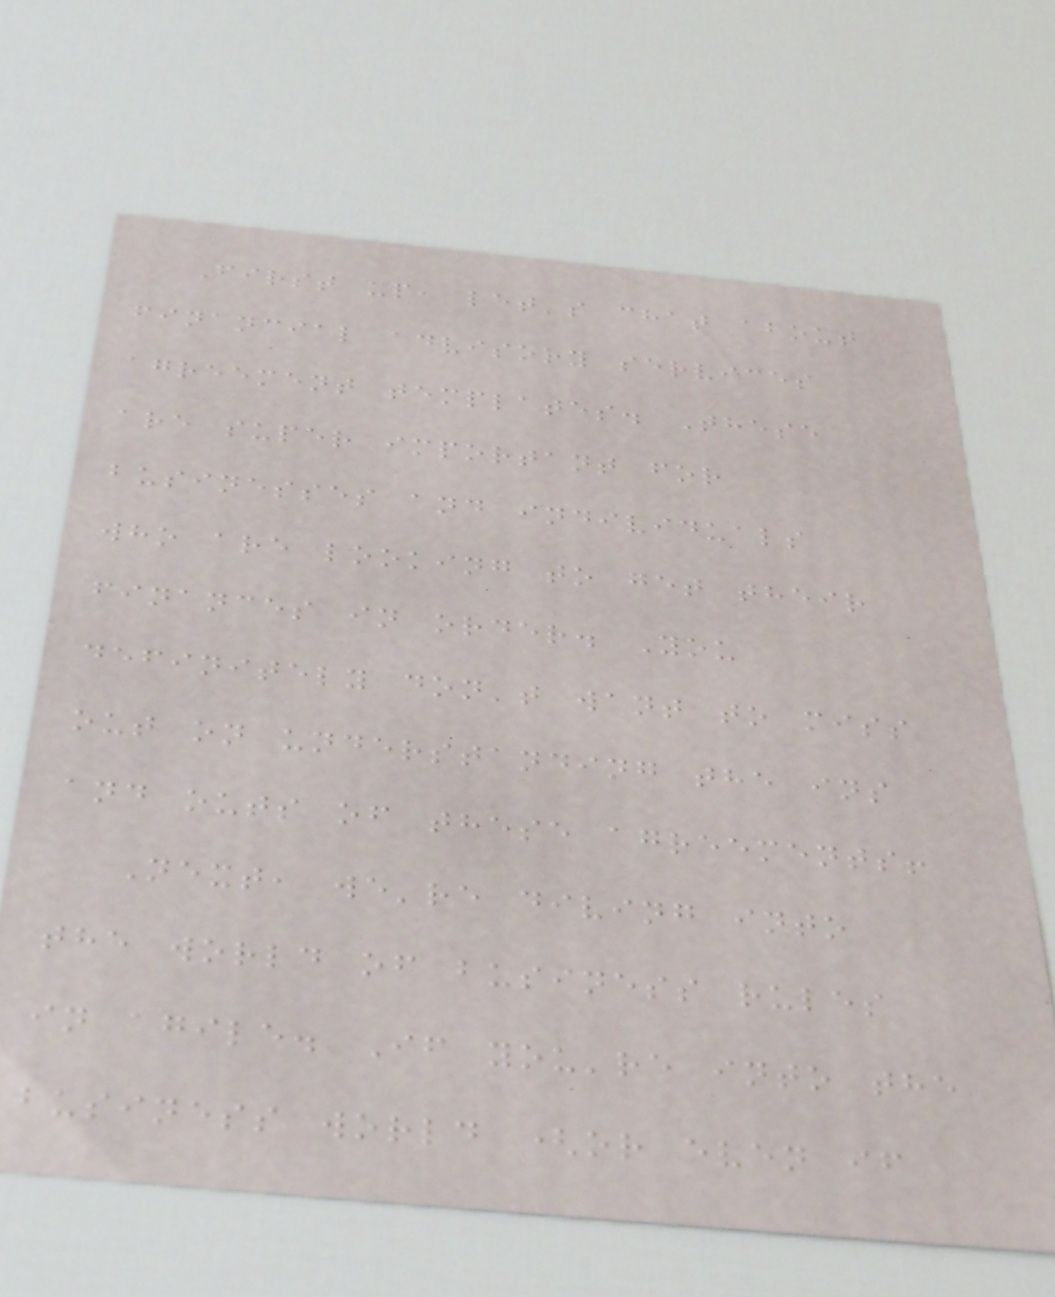First up, let's chat about
financial advisory services
agreement templates. These
are super important for
businesses and individuals
who are looking to get their
finances in order. You
definitely don't want to miss
out on understanding the ins
and outs of these agreements!
Next, we're diving into
the world of business rules
in agile. If you're into the
business world (or even if
